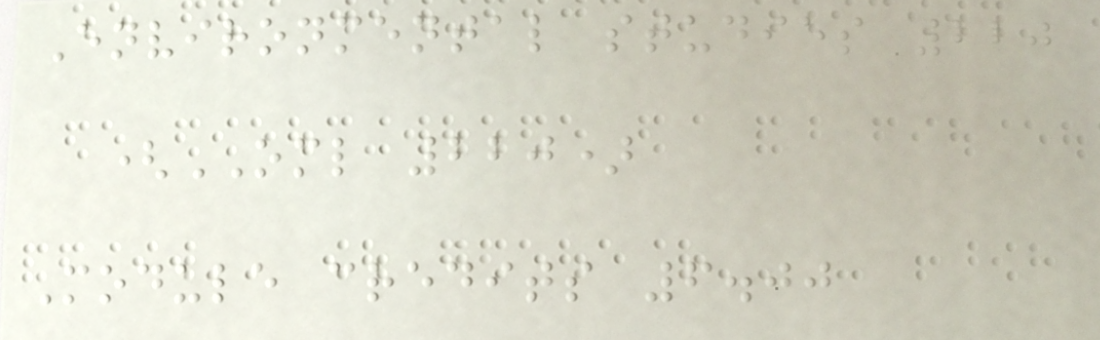Environmental studies 220
(OML 220)
Module credits 6.00
